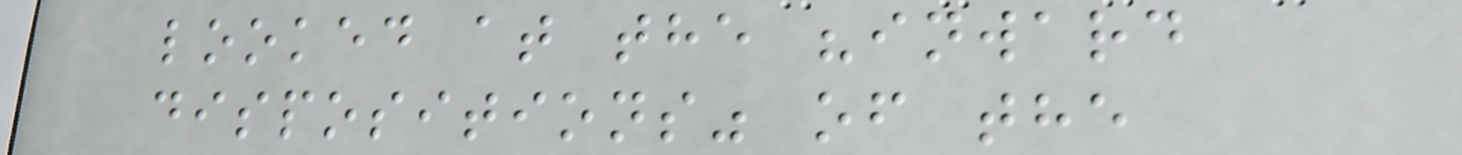looked at the "inward
dispositions" of the
